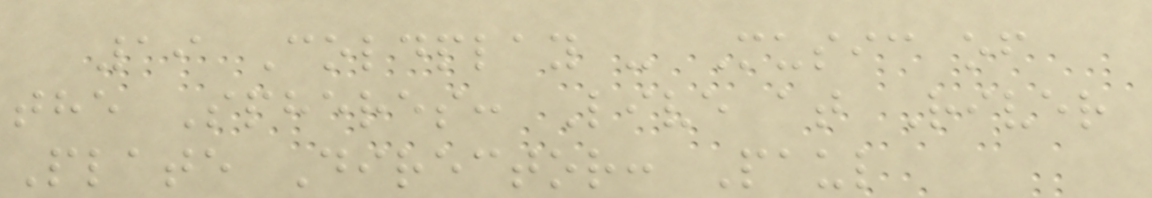19 Coldplay - Music of
the Spheres: Live at River
Plate Director: Paul
